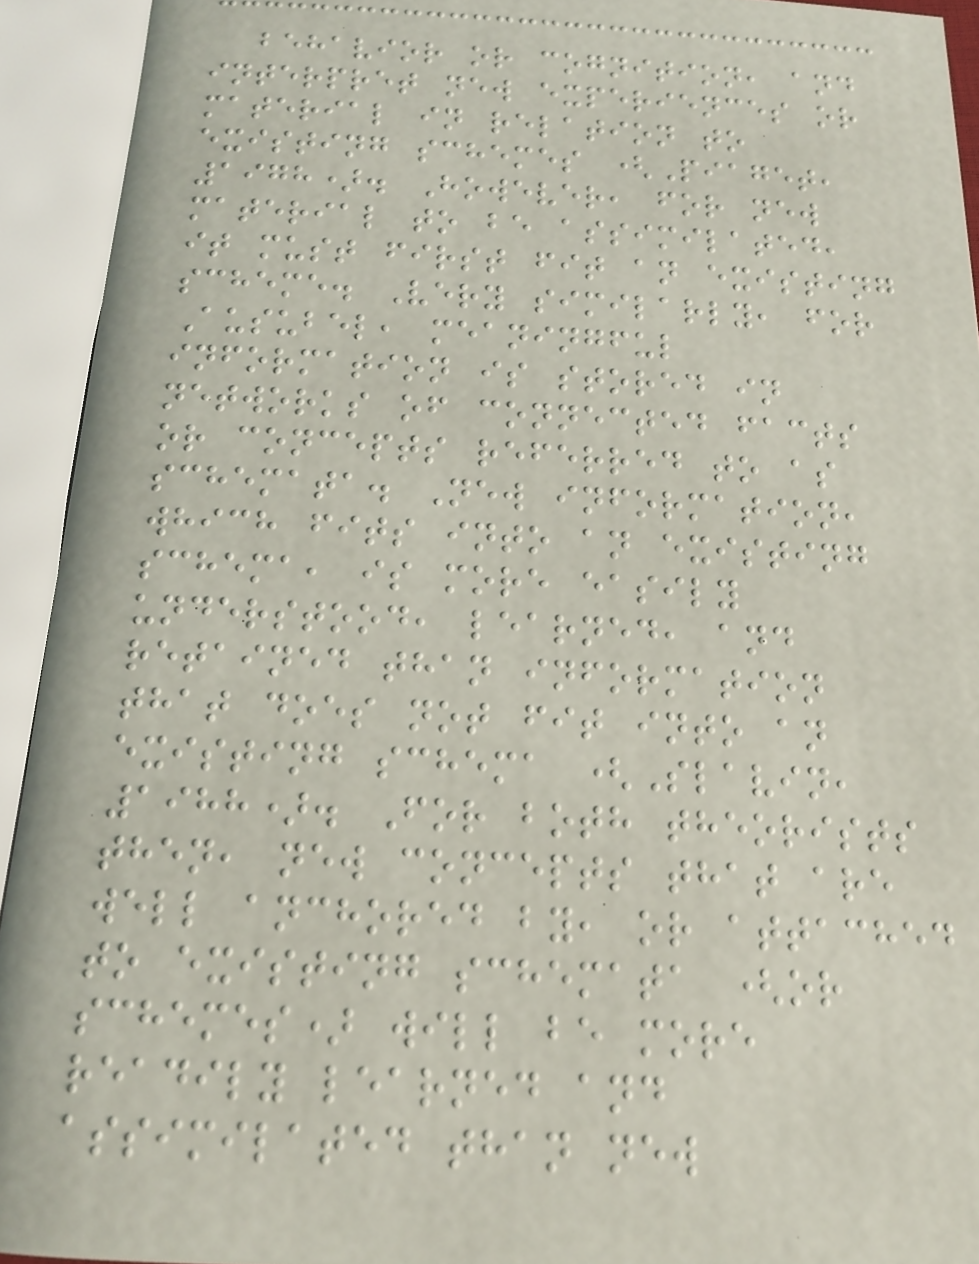behavior or cognition, and
interpret new experiences or
material in relation to
existing schemes (Piaget,
1978). However, for new
material to be assimilated,
it must first fit an existing
scheme. Very similarly, for
Ausubel, meaningful
information is stored in
networks of connected facts
or concepts referred to as
schemata. New information,
which fits into an existing
schema, is more easily
understood, learned, and
retained than information
that does not fit into an
existing schema (Slavin,
1988). For both theorists
then, new concepts that are
well anchored by, or attached
to existing schemata (or
schemes) will be more
readily learned and
assimilated than new
